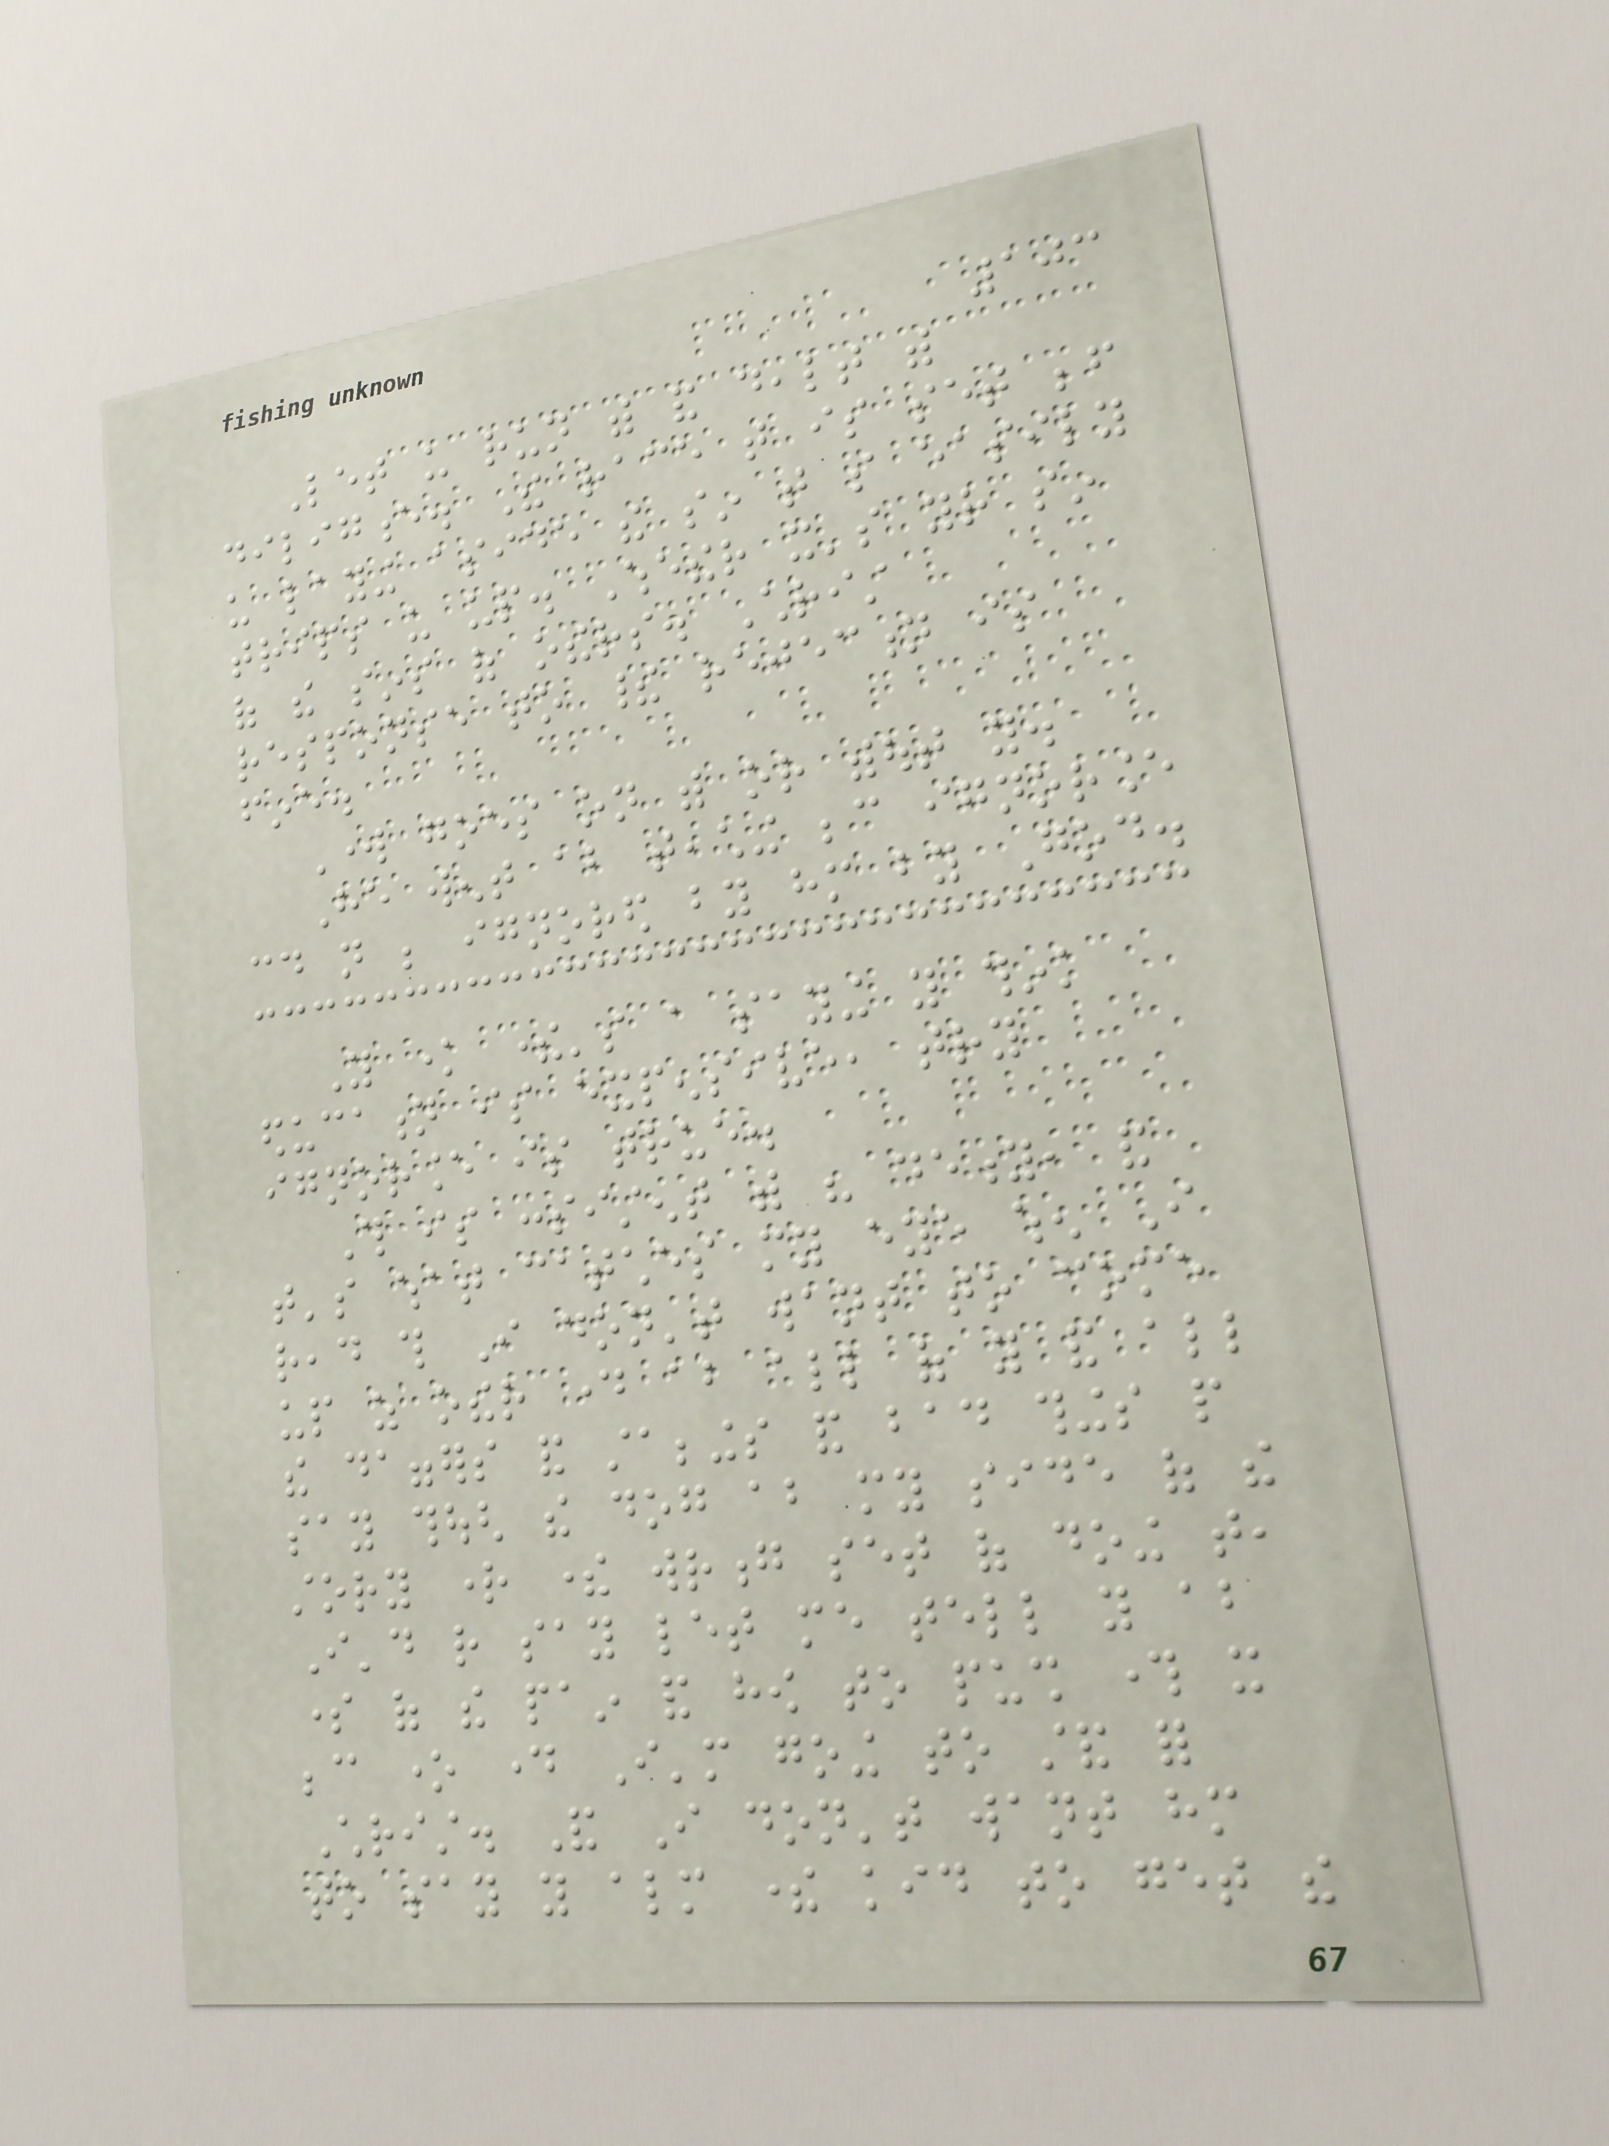103
Let us run with and dealt with
diligence. The race that is set before
us laying aside the sin that so easily
trips us up. Whether it's your sin
of the sins of others. Christ
response to their rejection is
fine.
Work goes on with or without you.
He went about teaching because ignorance
could not be ignored by him by God.
You know there's a saying you think
education is expensive, try
ignorance is true.
This is consistent with his deity, and
that's what catches my eye when I
read this I don't want to come
up as other day about all of you and all
the daggers and stabbings and bad things people
say though the dog about my side of the
story right there wrong set of doing that,
I'd rather say let me tell you about
some of the pain and how to push through it
because one day I'm going to stand for
Christ. And I don't want him
to say you almost there kid to get the
